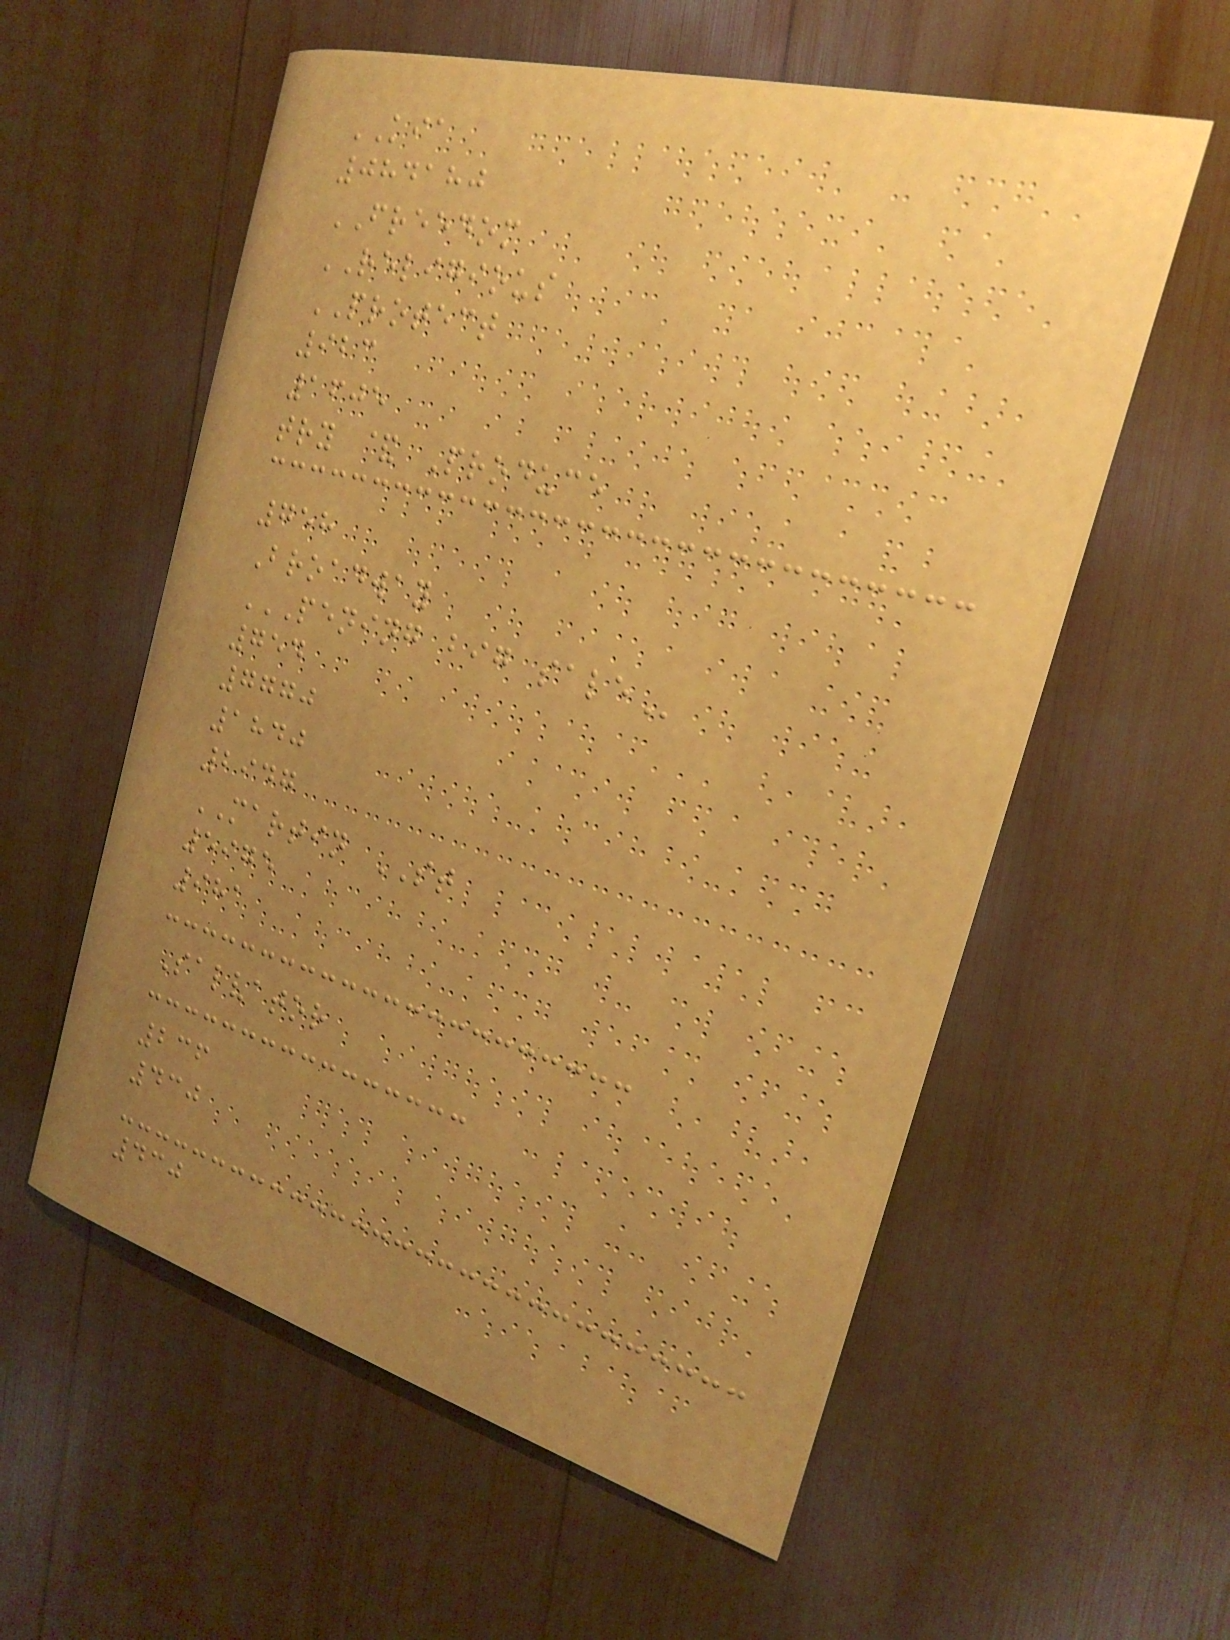KIA
084180
FREEDOM
RELIGIOUS
PROTECT
923
1605
try & Produce
758
Broadway
PENING BIG SALE
754
7770
1840
2947
MARTIN ST
5975
981
Salvator
236
430
430
